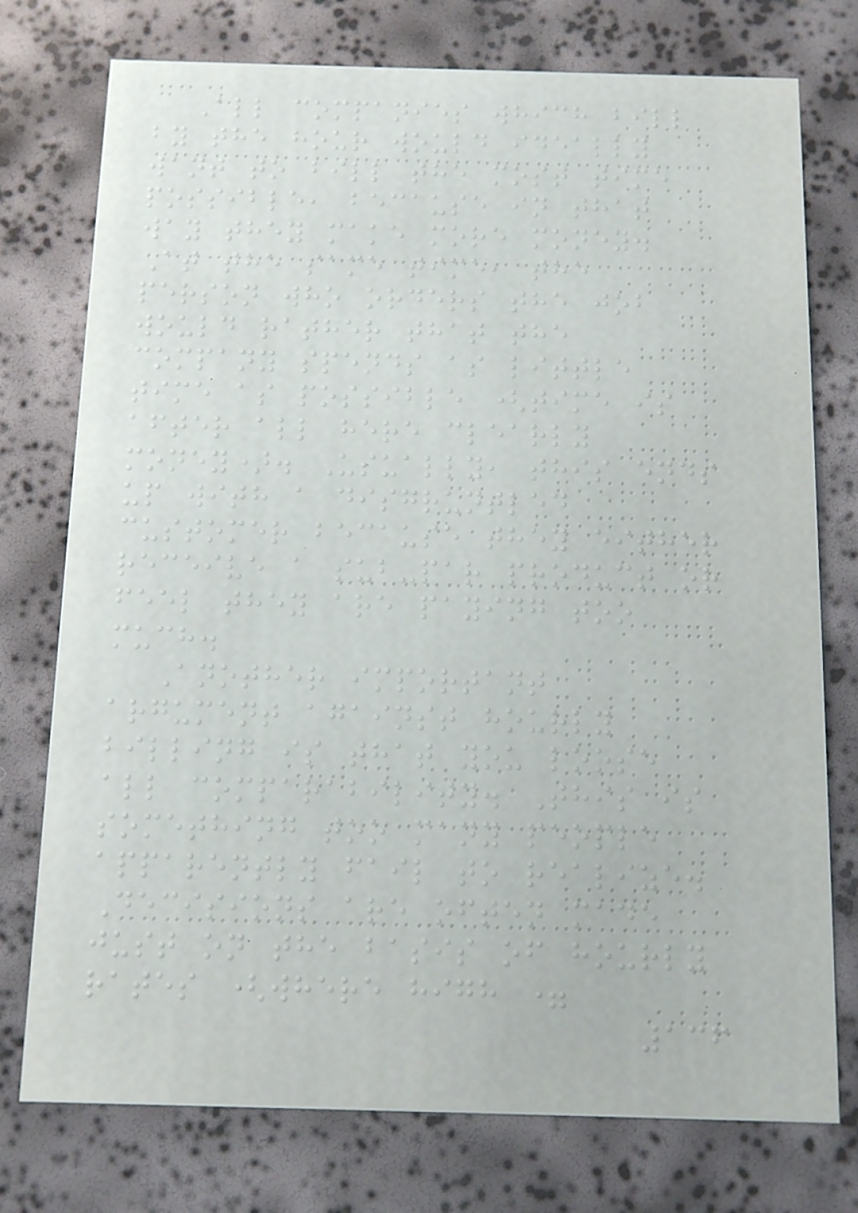All companies which bill
by the hour would ideally
want to bill the most time
possible, because in that
way they make more money.
At the same time, the
person who orders the job
would rather that the
company spends as little
time as possible (time is
after all here clearly
money). Usually, this ends
up with a disgruntled
customer because they either
receive a sub-par product or
feel they are paying too
much.
Another important
argument against hourly
billing is that you loose
all comparability. This is
something too many people
apparently fail to realize.
Decisions are often made
just on the basis of hourly
rates (where high =
136
